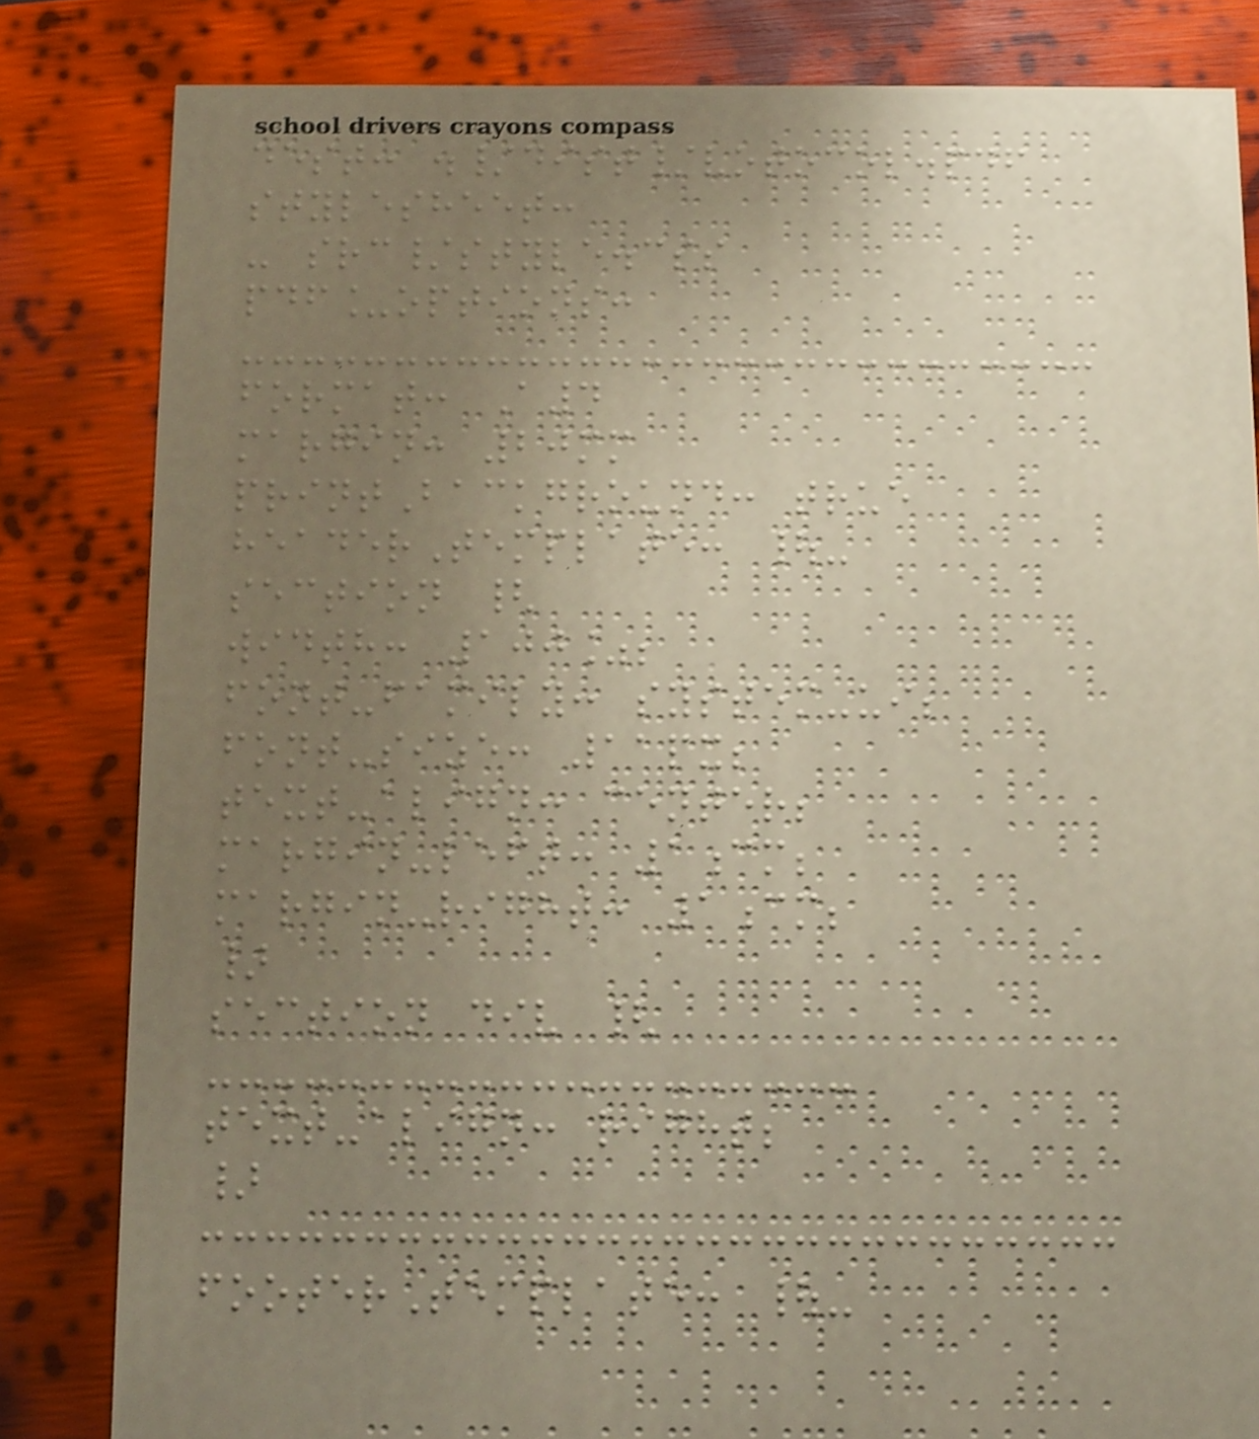dest: ./dist/votocol.pdf
stylesheet:
- src/style.css
pdf_options:
format: A4
margin: 20mm
printBackground: true
headerTemplate: |-
section {
width: 100%;
font-family: system-ui;
font-size: 11px;
text-align: center;
margin-left: 1cm;
margin-right: 1cm;
}
section div {
text-align: right;
}
footerTemplate: |-
